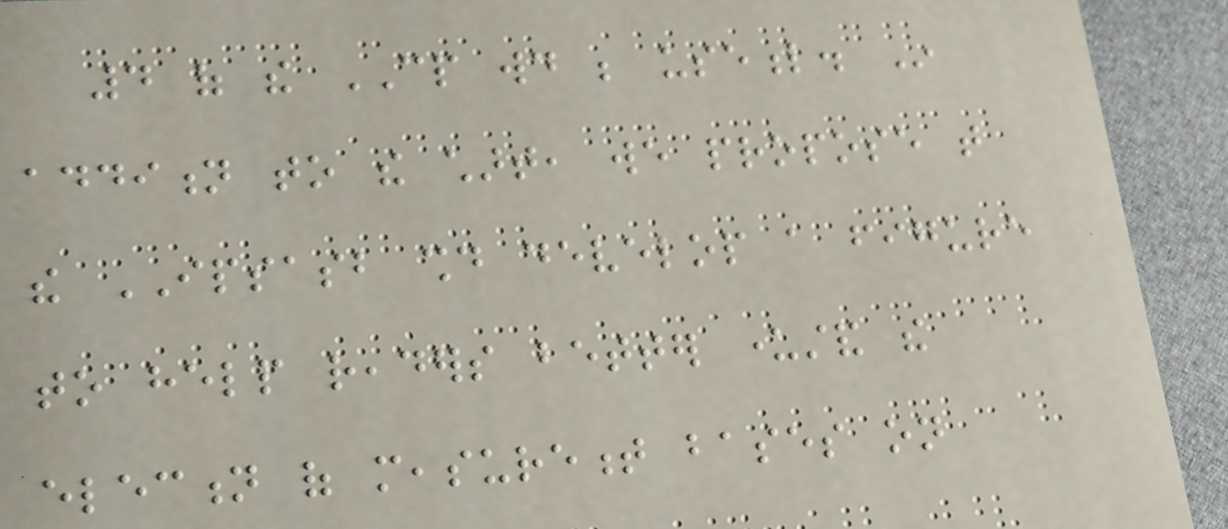4 of the CP would be useful. In
addition to the chart, we propose that
the IPSASB should develop a figure
to help readers better understand the
election of measurement bases on
